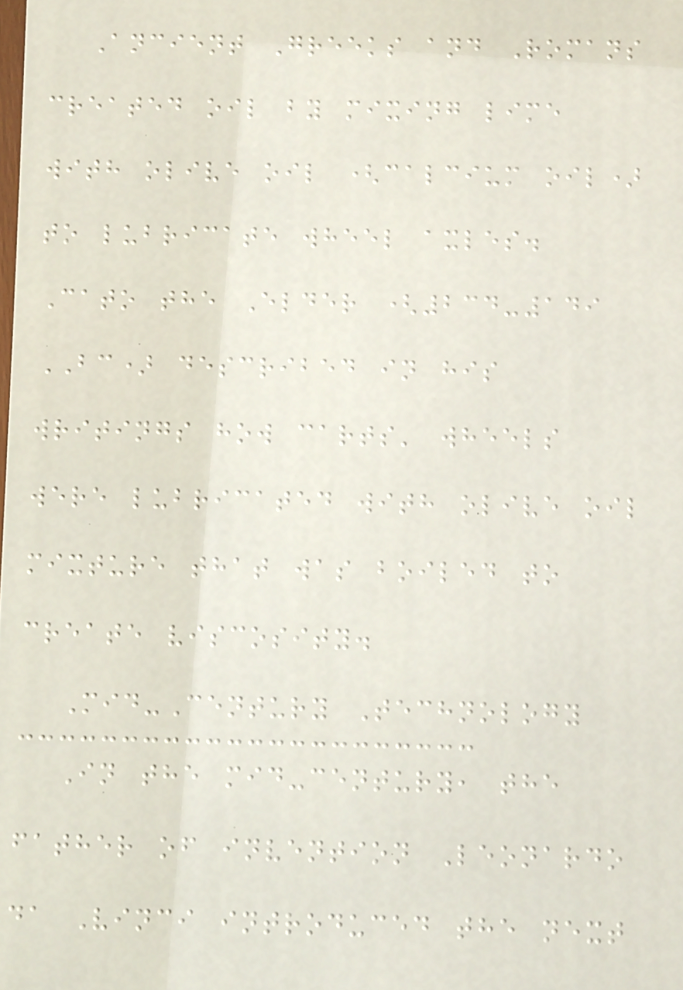Ancient Greeks and Romans
created oil by mixing lime
with olive oil (calcium oil)
to lubricate wheel axles.
Cato the Elder (234-149
BC) described in his
writings how carts' wheels
were lubricated with olive oil
mixture that was boiled to
create viscosity.
Mid-Century Technology
In the mid-century, the
father of invention Leonardo
da Vinci introduced the next
